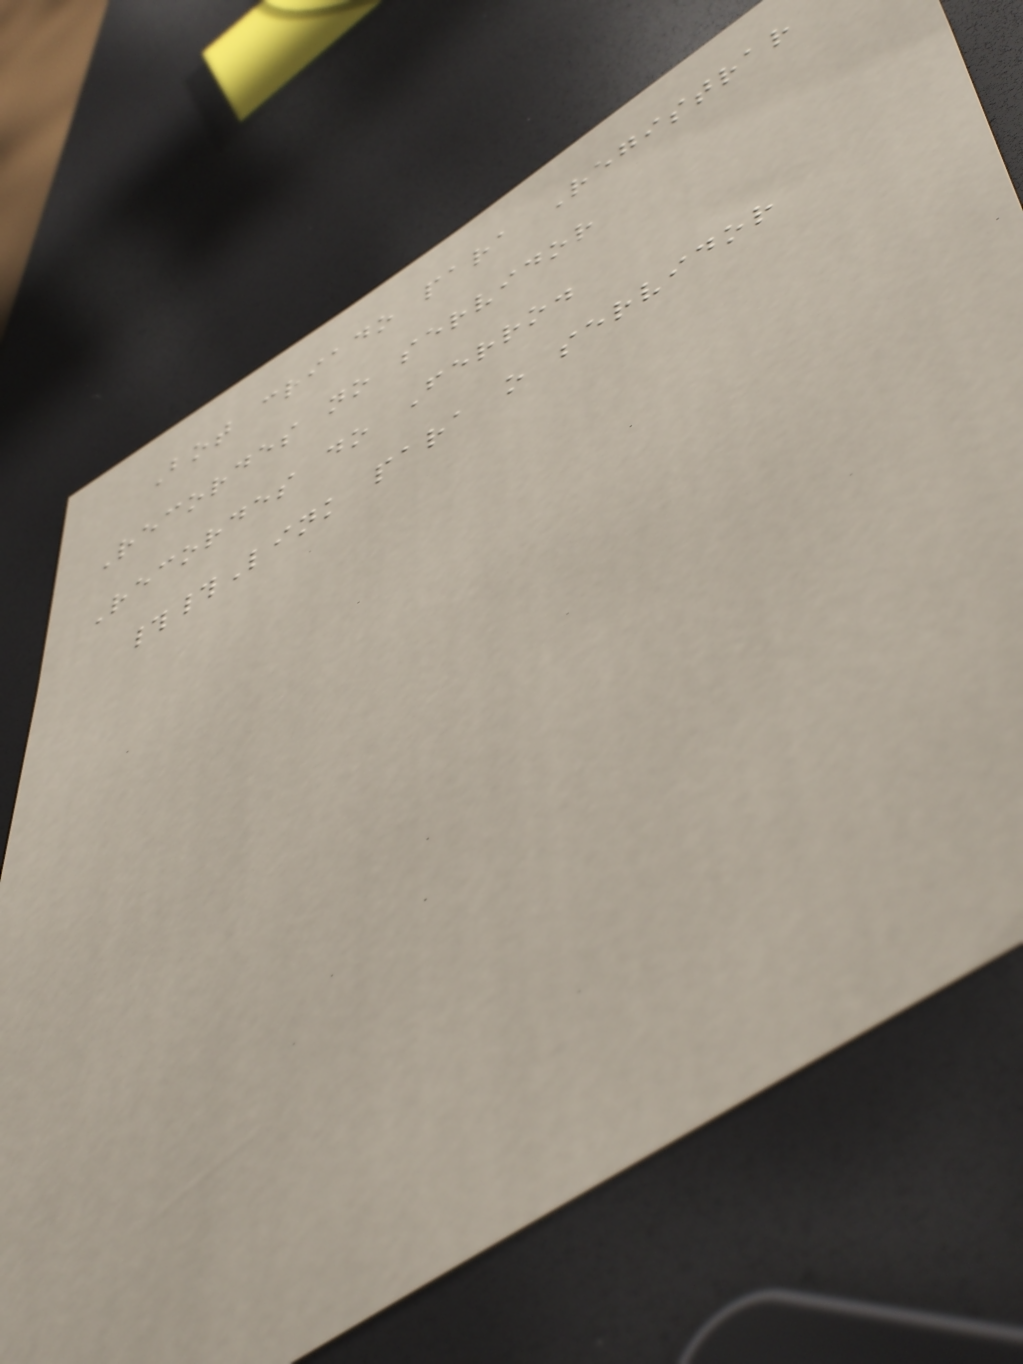Bot criado para Registrar
Recordes no servidor
Recordes do Ferro.
##Link para o servidor
